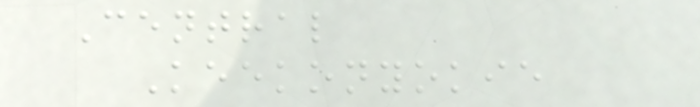Central
Keekonyokie
